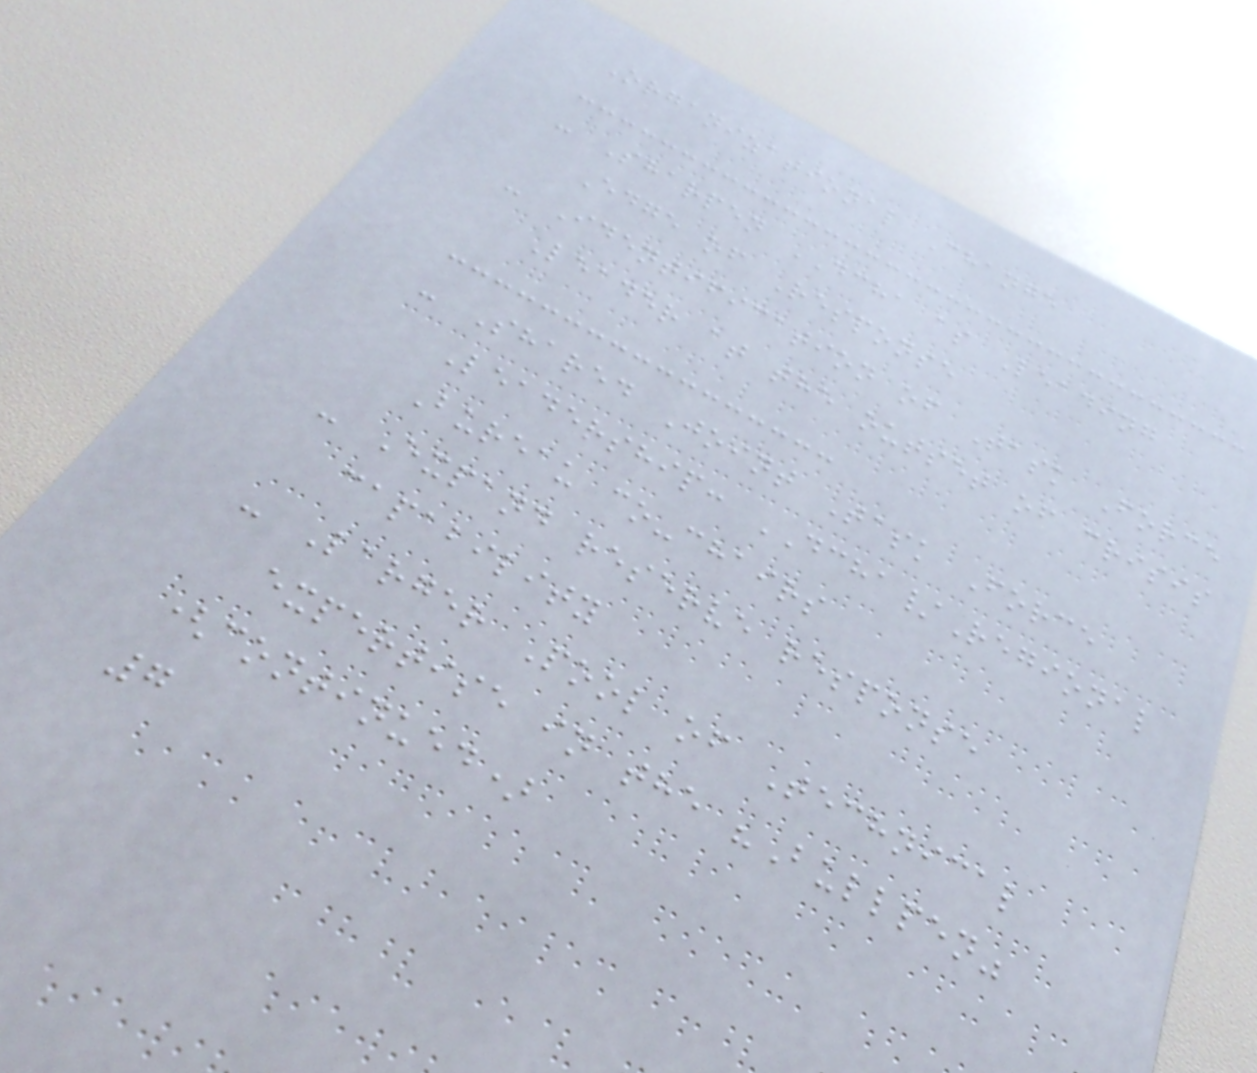Organizational Change
- Sharpen DCHA as Leading
Edge of Response
- Identification of Task Force
Leader at the outset of crisis
- Shared Joint Task Force
Leadership: DCHA/Regional
Bureau co-chairs
- Expand reserve response
capability
- Larger Pool of Technical
expertise in the "Bullpen"
(continued)
7
